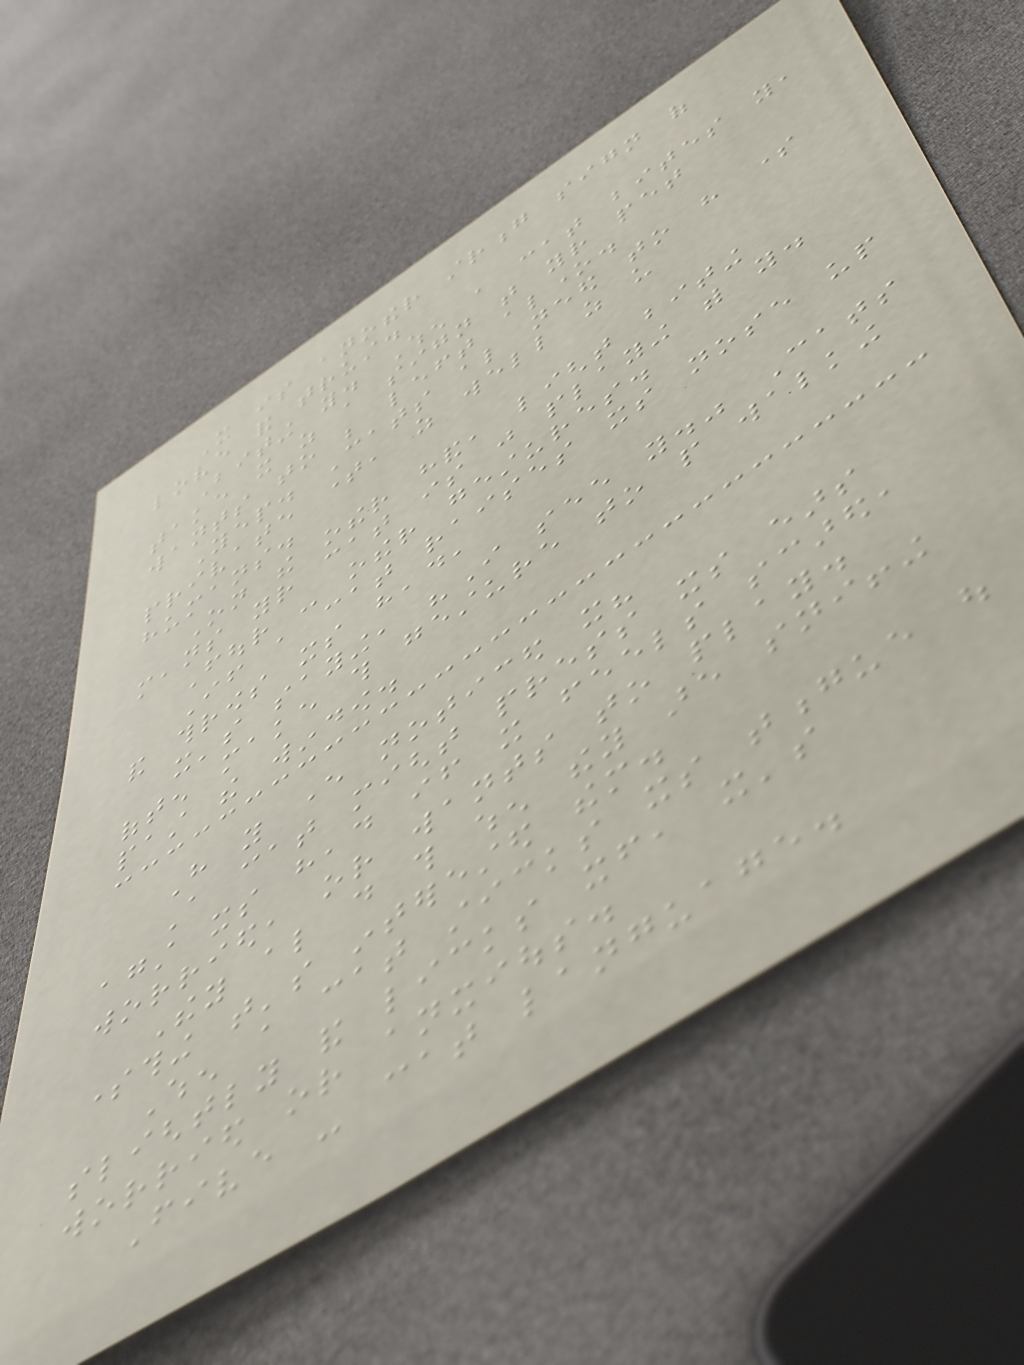It is another strong sign of
love and trust.
Biting you. When a cat bites you,
take it as a sign that your pet
wants to be left alone.
Yep. Cats also need to have some
private time, as well as us
humans.
On the other hand, light biting
means your cat is just playing with you.
Four - other gestures.
If a cat raises its nose up
and throws its head,
it's saying, "I see you." Cats
often make this gesture to people walking
past the window.
Have you ever noticed it?
A cat might press its ears
against its head if it feels scared,
worried, or wants to play.
They also do this when they are sniffing
something that's interested them.
When a cat sticks its tongue out
slightly and licks itself, it's
worried or anxious.
Five - cat language.
